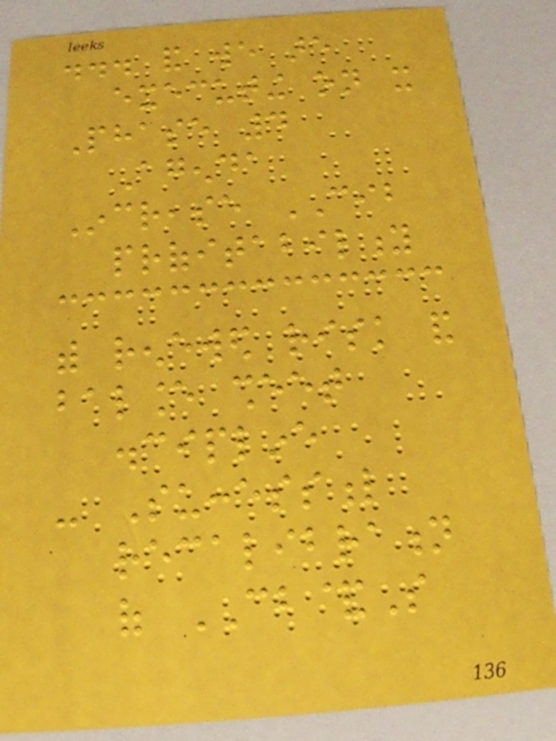... and we are
executing on it
Phase 4
Agenda
Increase CIB
profitability
with renewed risk and
balance sheet
discipline
- Successful
recalibration
of CB&S
